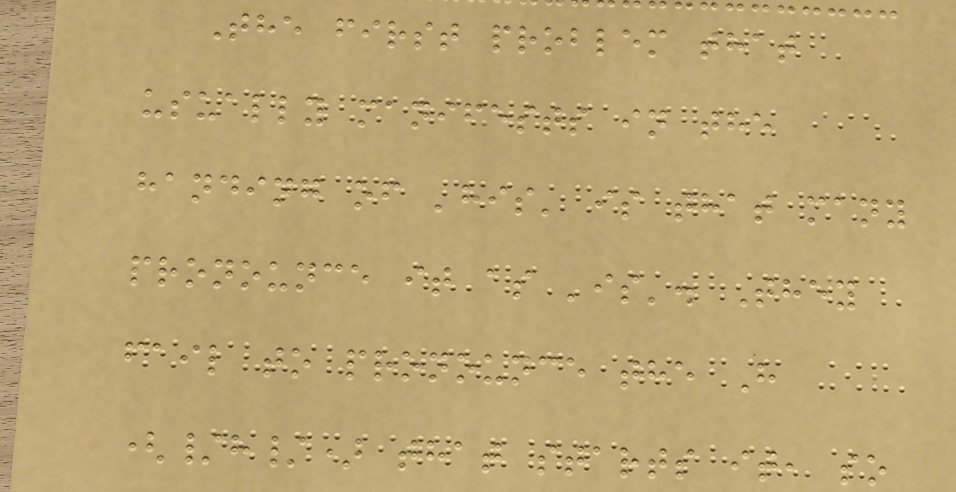The first problem that
usually manifests in the
handing of 'his' is that many
pronounce it as 'is'. They
fail to pronounce the H
(/h/) that starts it, so
